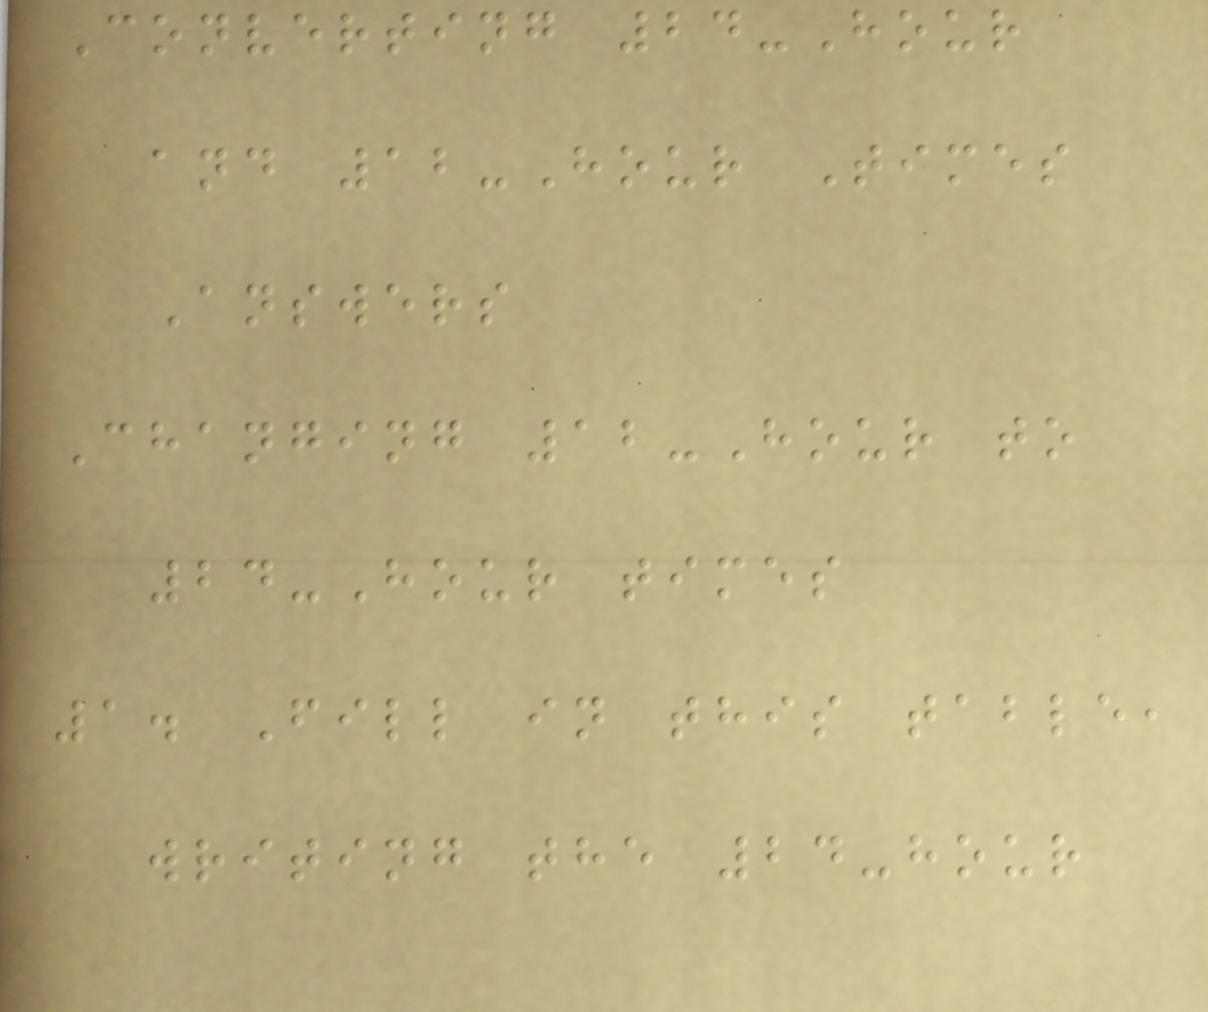Converting 24-Hour
and 12-Hour Times
Answers
Changing 12-Hour to
24-Hour times
1. Fill in this table,
writing the 24-hour
